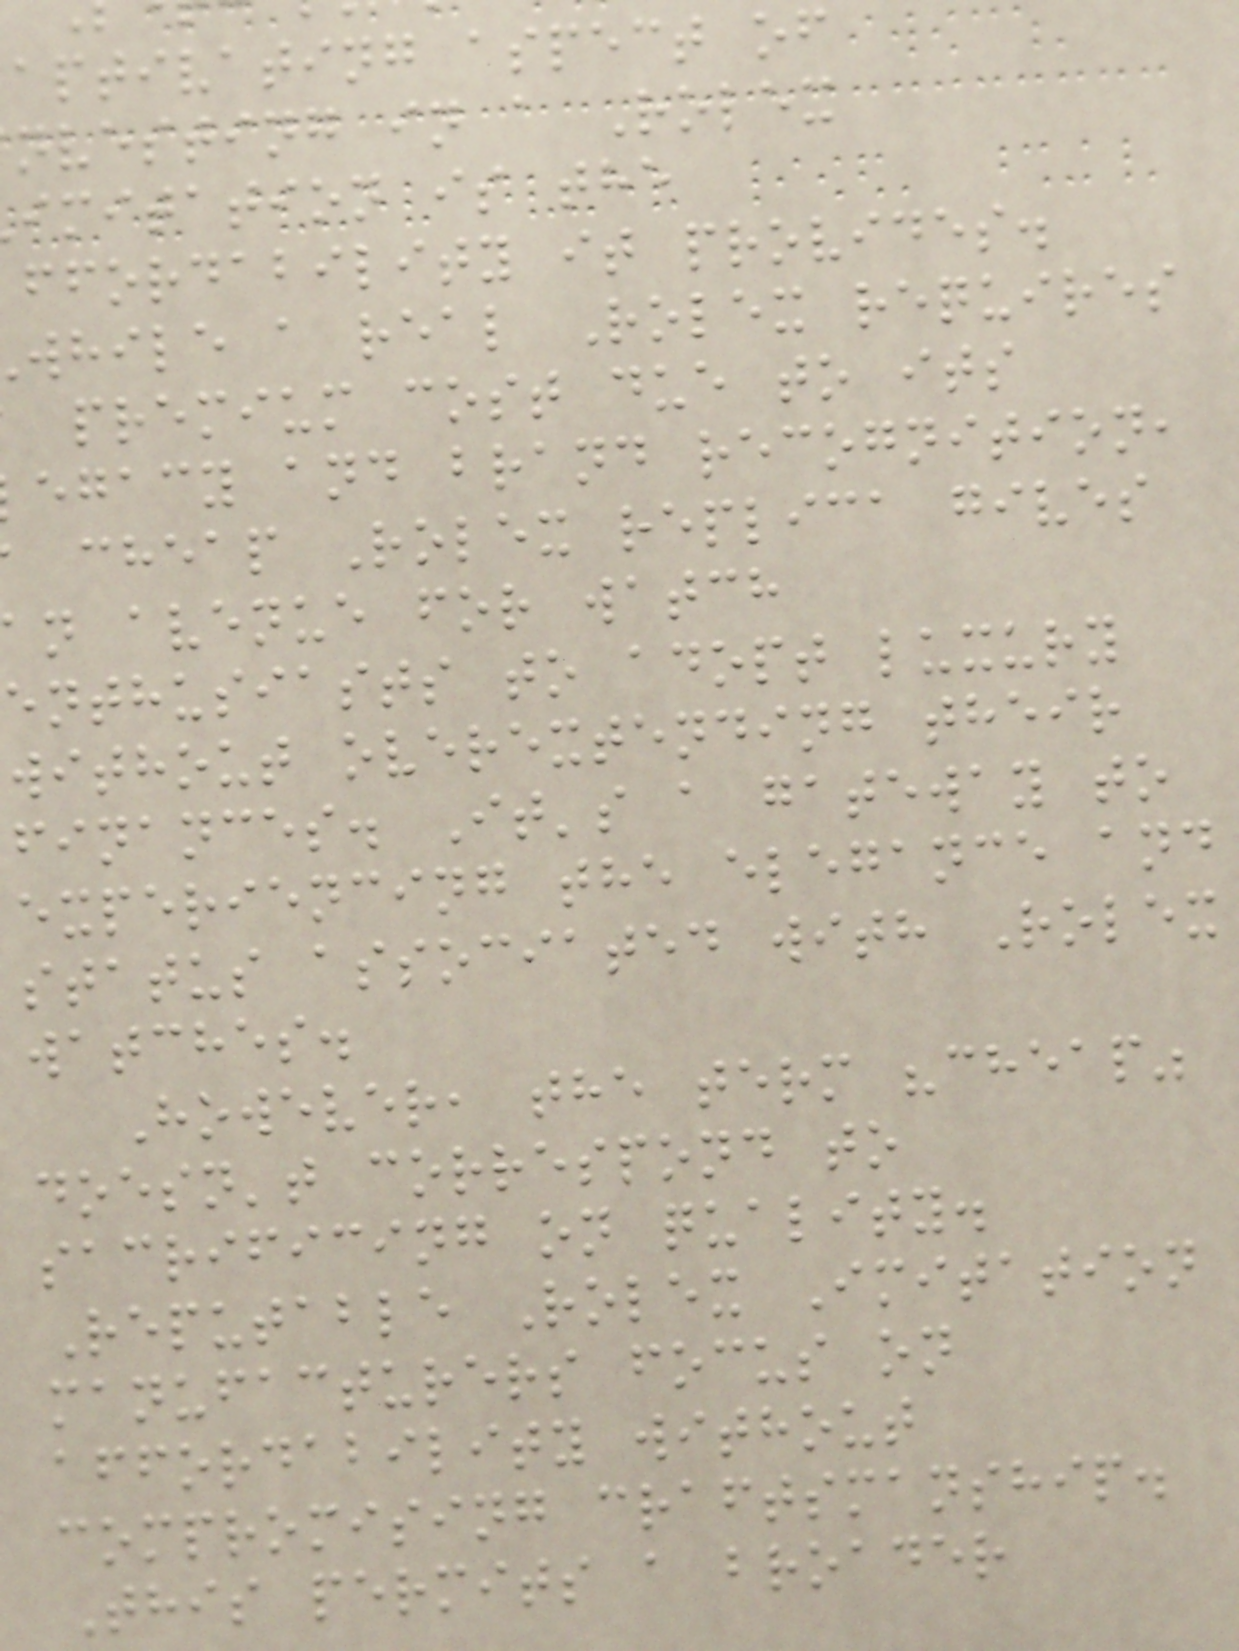aptivating aspect of
nvesting in a Rolex
imitation is the
ffordability it provides.
while a real Rolex requires
premium cost due to its
egacy and brand recognition,
cheap Rolex replica gives
an avenue for watch
enthusiasts to adopt luxury
without overextending their
finances. It's a gateway to
experiencing the elegance and
status associated with Rolex
watches.
However, the term "cheap"
doesn't correspond to
sacrificing on quality.
Reputable Rolex Imitation
manufacturers focus on
affordability without
compromising craftsmanship.
This permits a broader
